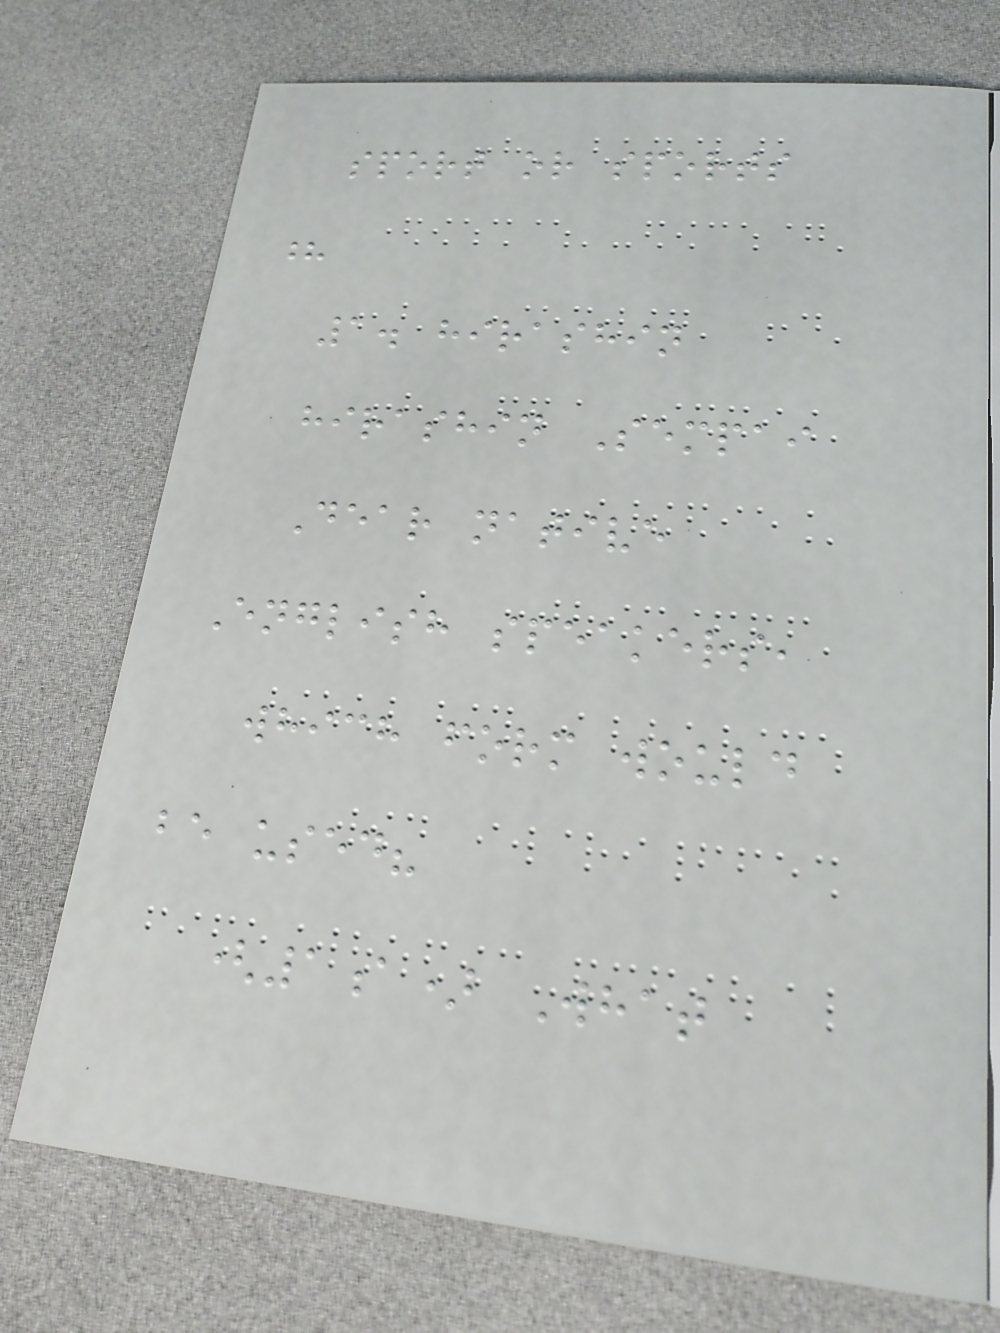sport or sports
?
1. hirashin
hirashin Sempai
Dear native
English speakers,
which form would
be used?
(1a) What
